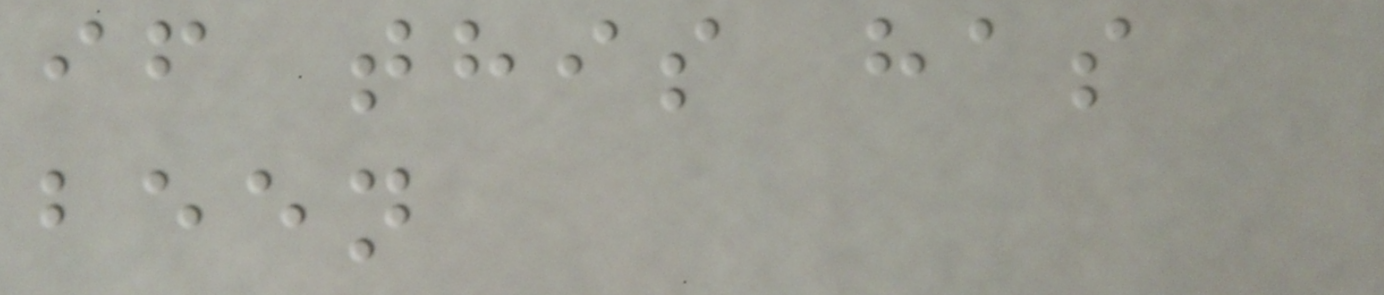if this has
been
